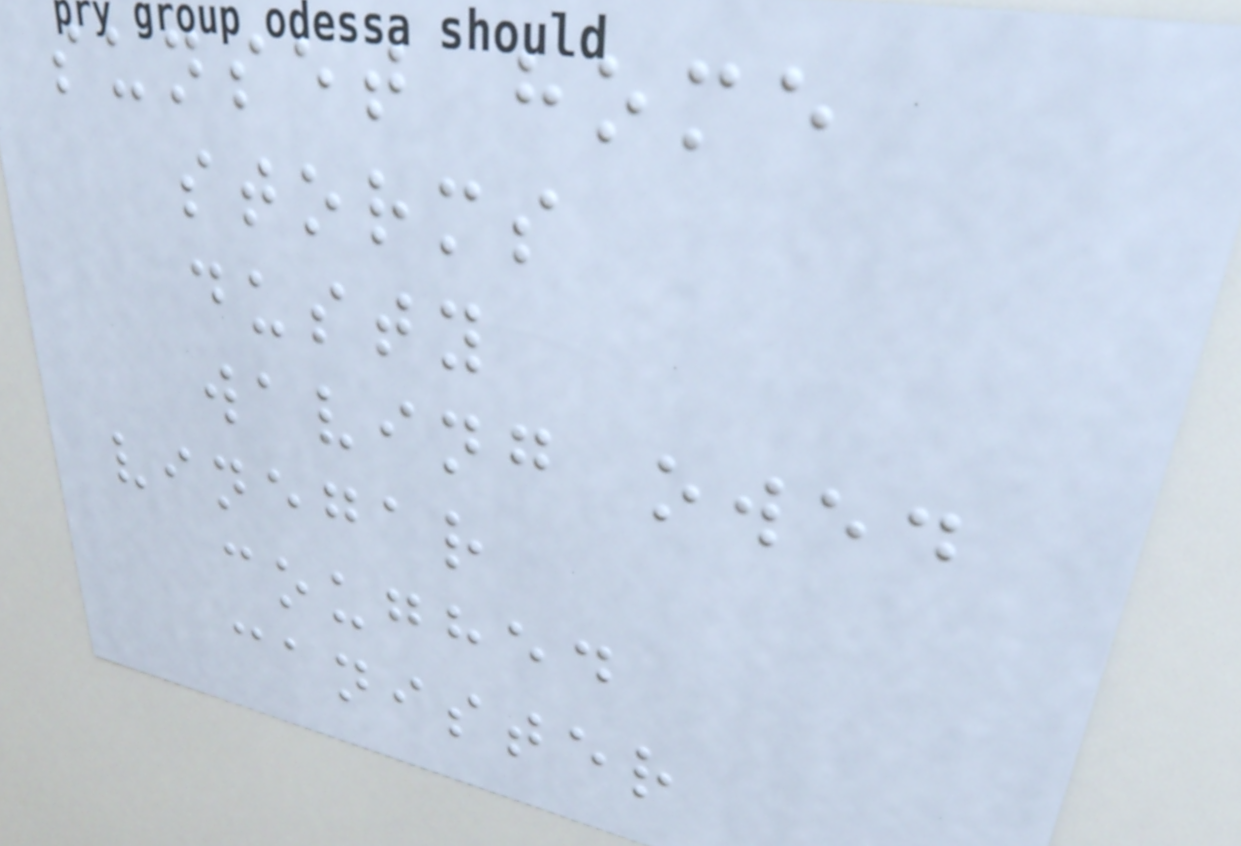sunset home
storms
dusty
waving owed
vinegar
coughed
canister
